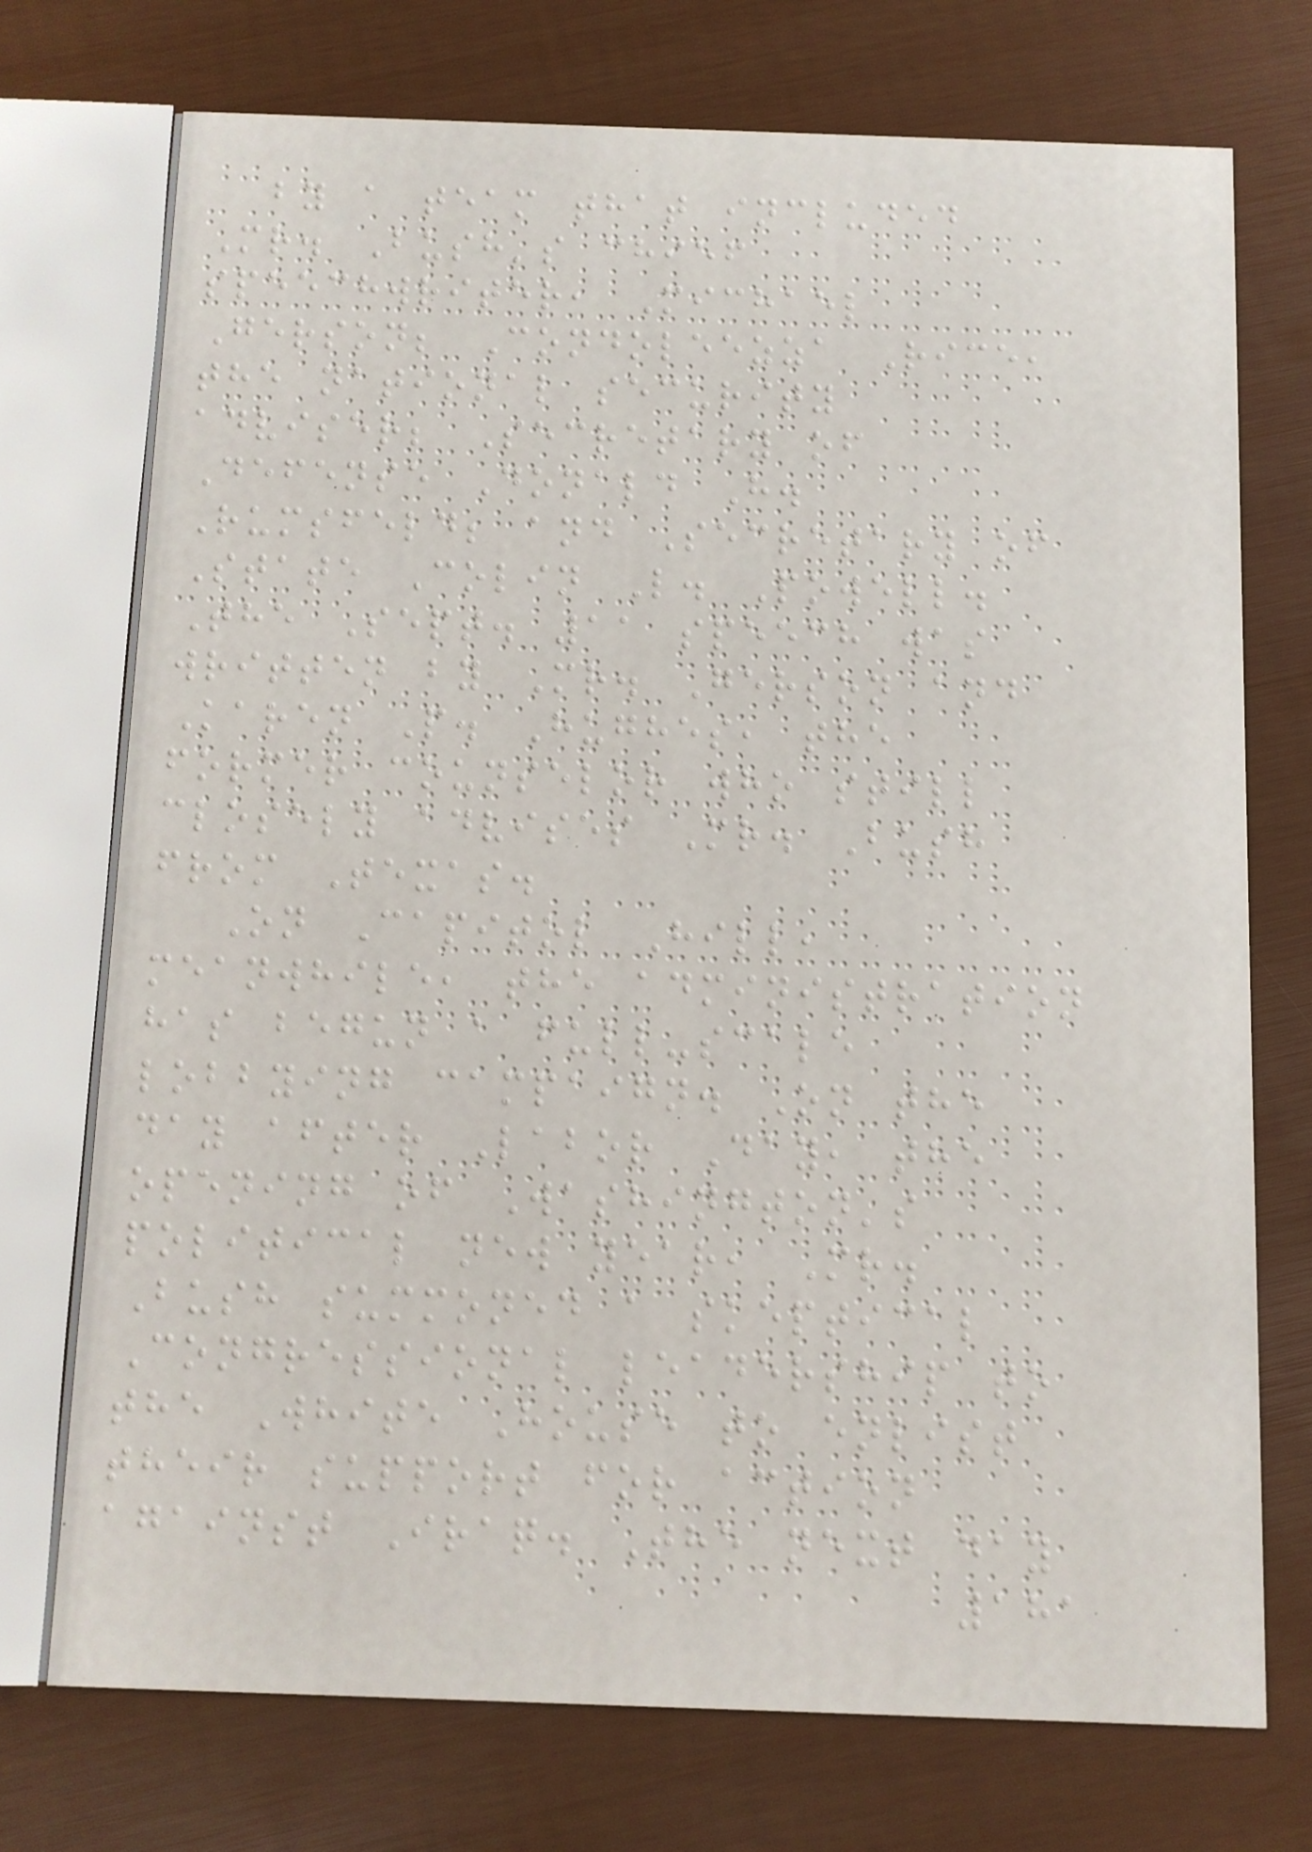by a team that included
Mr. Bush's chief
speechwriter, Michael
Gerson; Condoleezza Rice,
the national security
adviser; Secretary of
Defense Donald H.
Rumsfeld; and Secretary of
State Colin L. Powell.
The Sept. 11 speech was
written by Mr. Gerson and
Karen P. Hughes, the
former counselor who still
closely advises Mr. Bush
from Texas.
On Capitol Hill,
meanwhile, the administration
has begun a full-scale
lobbying campaign. On the
day after Labor Day, the
opening of Washington's
political new year, Mr.
Bush summoned a skeptical
Congressional leadership to
the White House to enlist
their support for action
against Iraq. The next day
181
